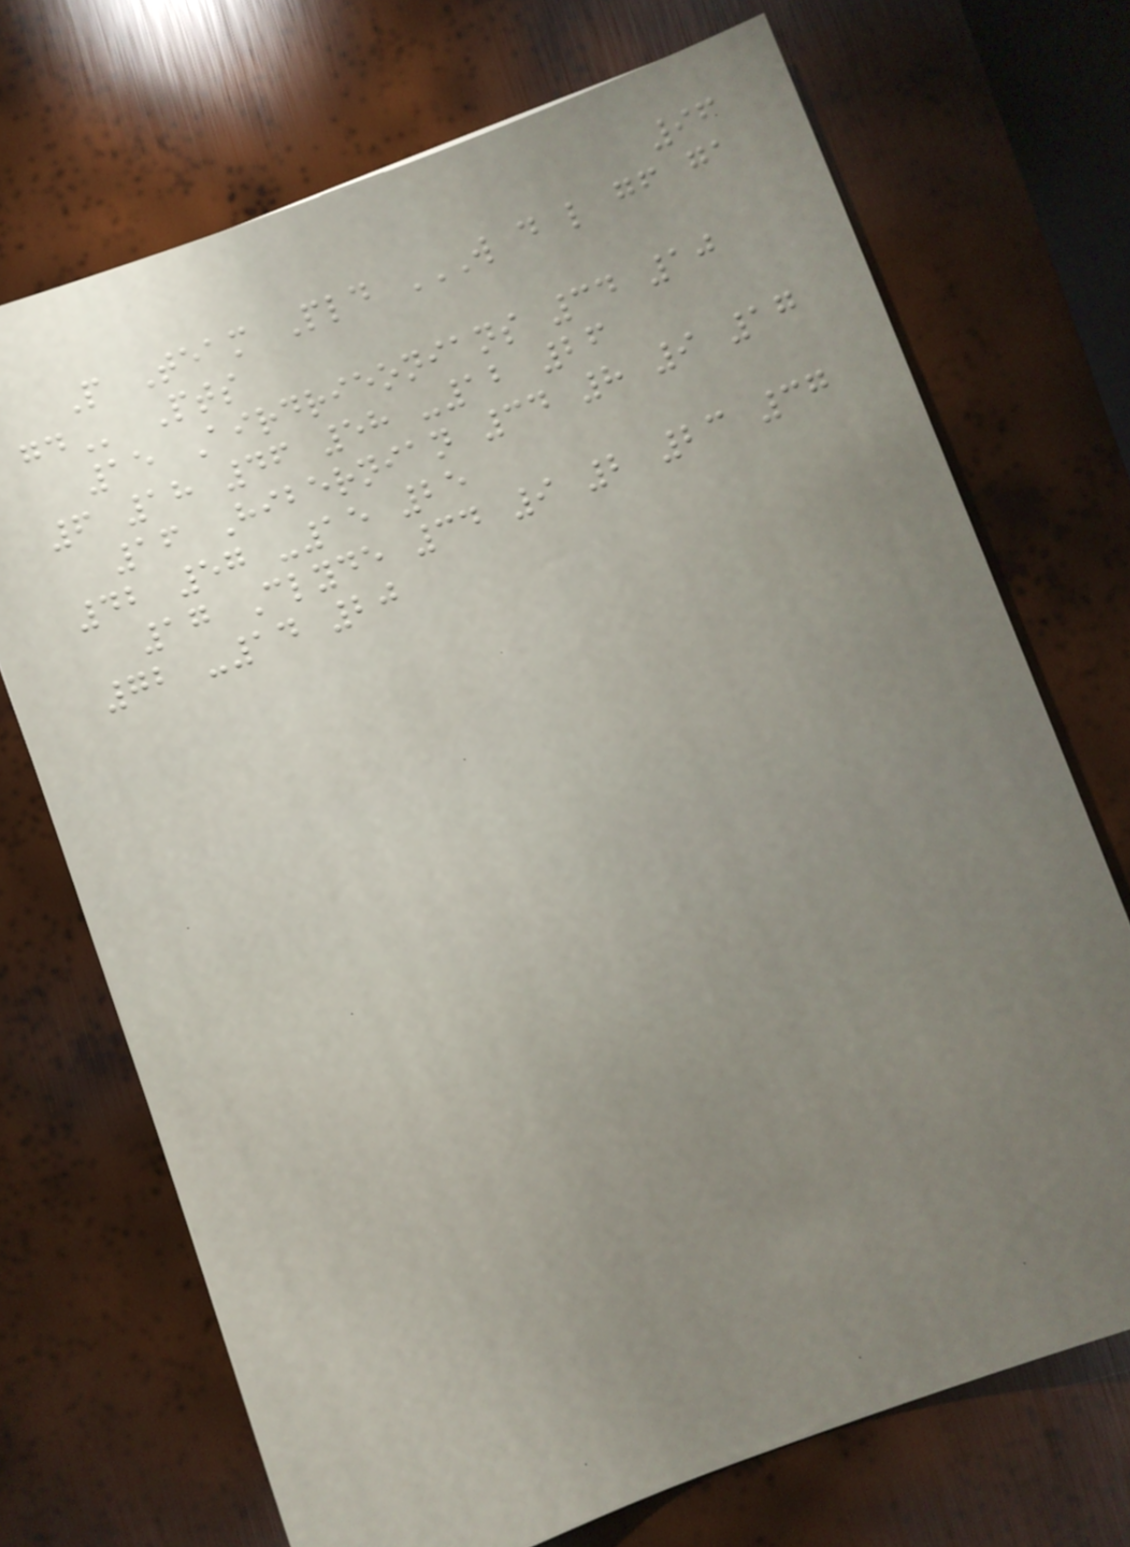96
P Team Pld W D L GF GA
GD Pts
15 Airdrieonians 34 10
6 18 46 58 -12 26
16 Hibernian 34 8 9 17
42 57 -15 25
17 Clyde 34 9 2 23 37
72 -14 20
